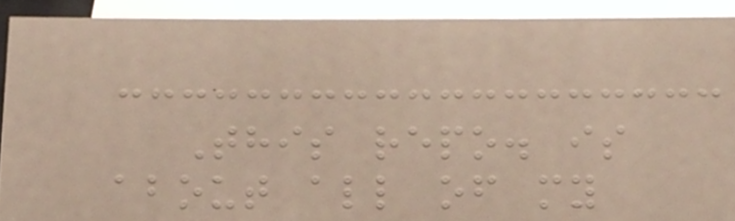This repo. is
about all of my
